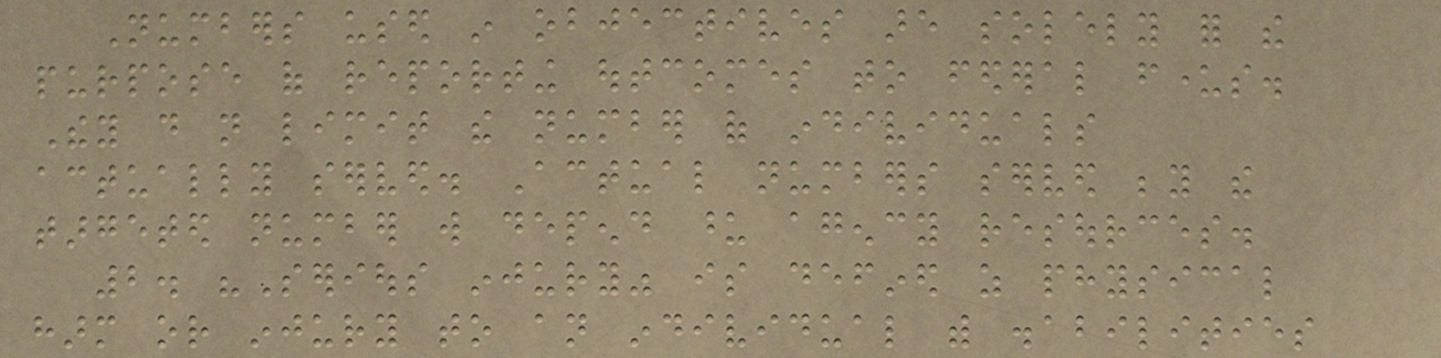Numbers used in objectives are solely for the
purpose of reporting outcomes to federal funders.
They do not limit the number of individuals
actually served. Actual numbers served beyond the
targeted number will depend upon agency resources.
2. "Serious injury" is defined as physical
harm or injury to an individual with disabilities
